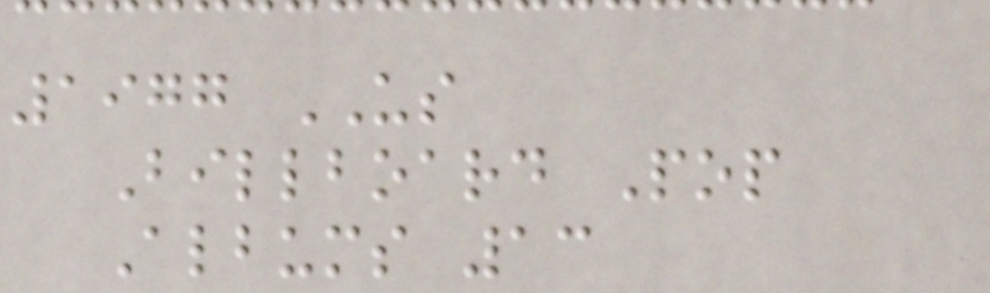1977 US
Billboard Pop
Albums 13
